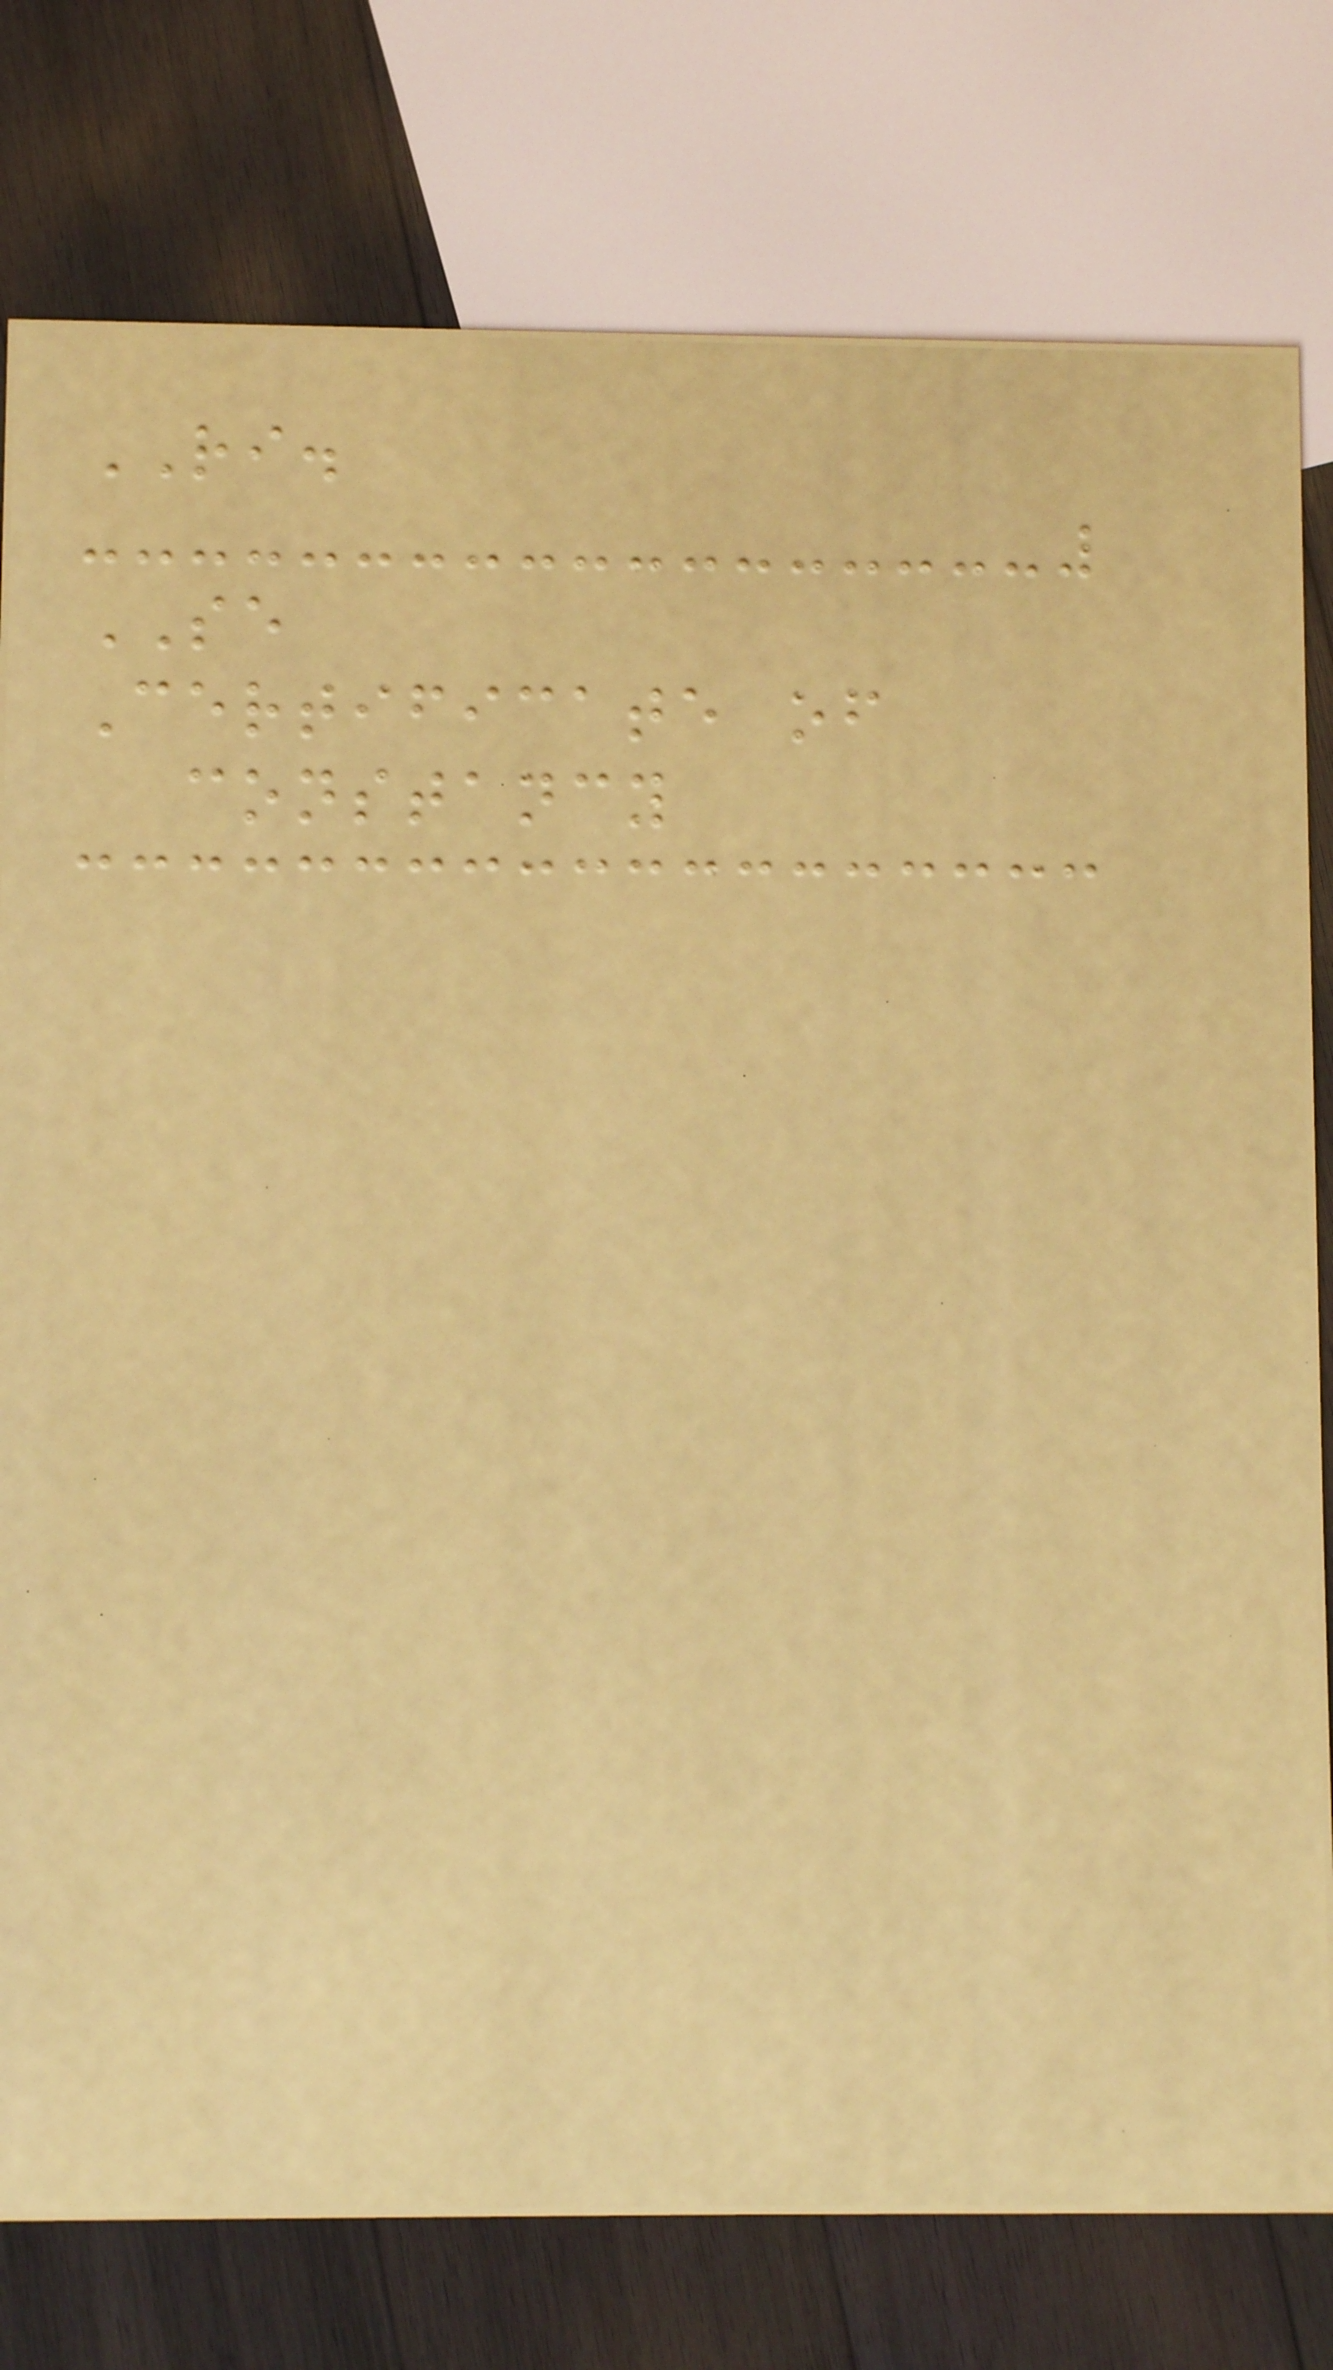RI.
SE
Certificate of
constancy
